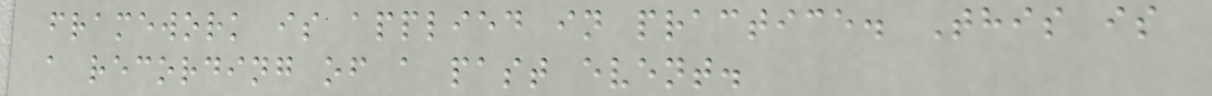framework is applied in practice. This is
a recording of a past event.
